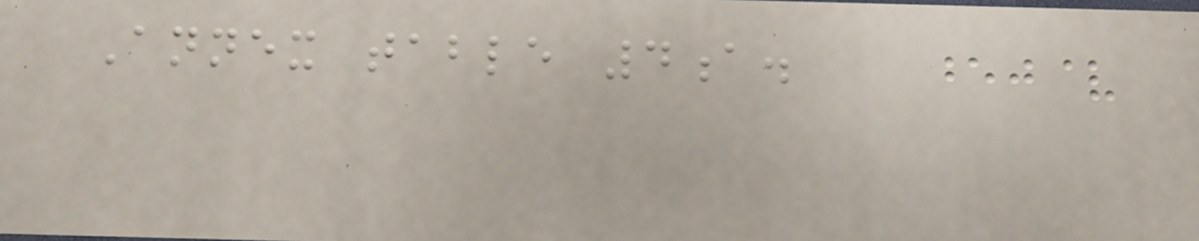Annex table 4a.
